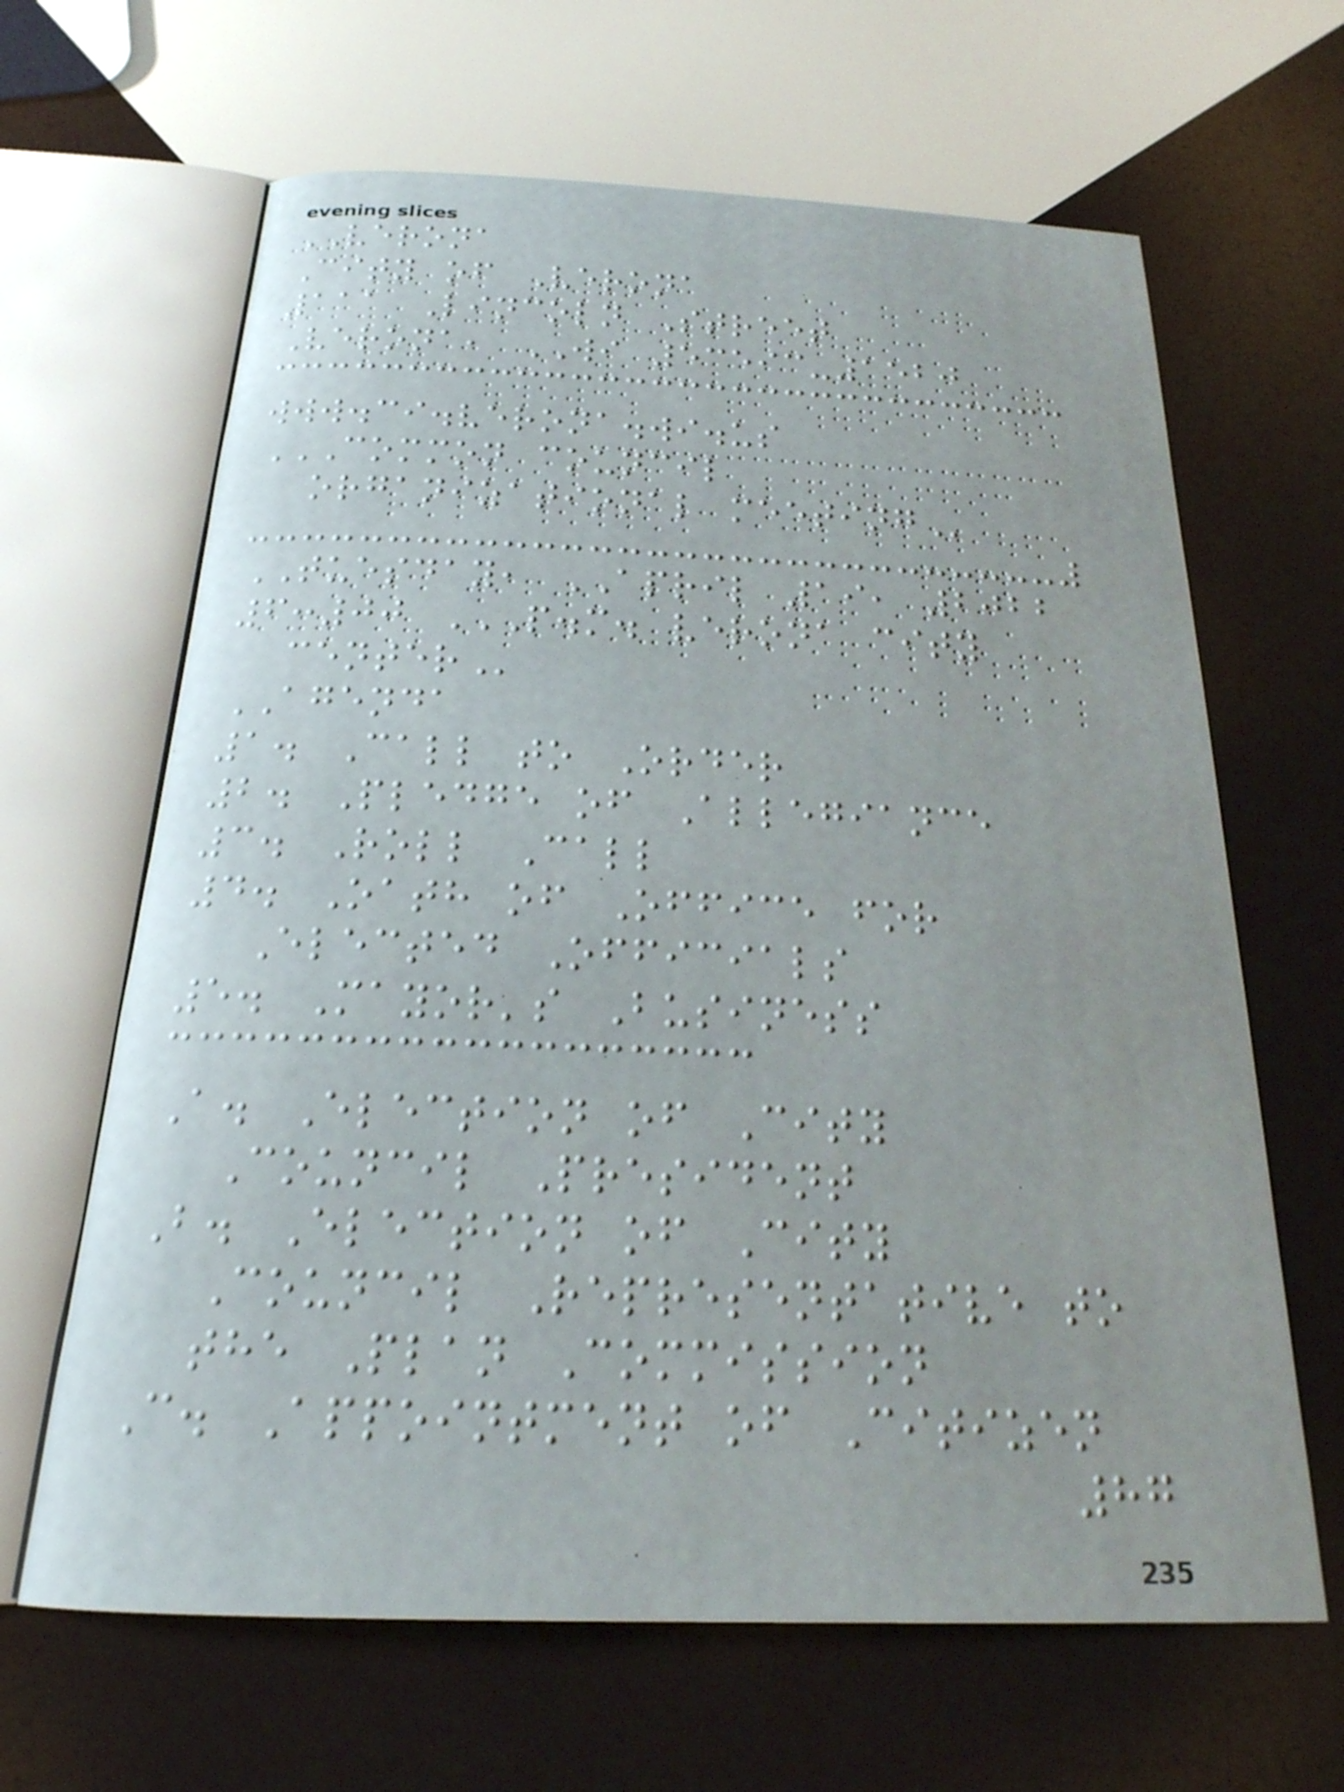VERONA
City of Verona
111 Lincoln Street
Verona, WI 53593-1520
www.ci.verona.wi.us
COMMON COUNCIL
ORGANIZATIONAL MEETING
TUESDAY, APRIL 19, 2022
6:00 P.M. VERONA CITY
CENTER
AGENDA
1. Call to Order
2. Pledge of Allegiance
3. Roll Call
4. Oath of Office for
Elected Officials
5. Mayor's Business
A. Election of City
Council President
B. Election of City
Council Representative to
the Plan Commission
C. Appointment of Citizen
87
